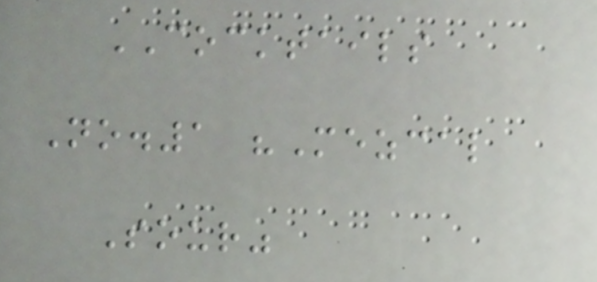COCKTAILS
No.1 "Mezcal
Sour"
